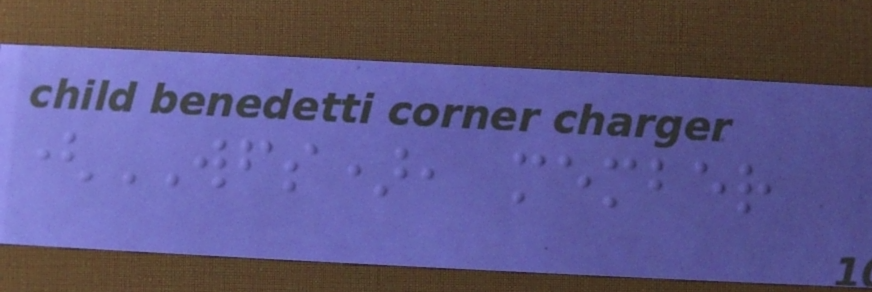(WFS), member
